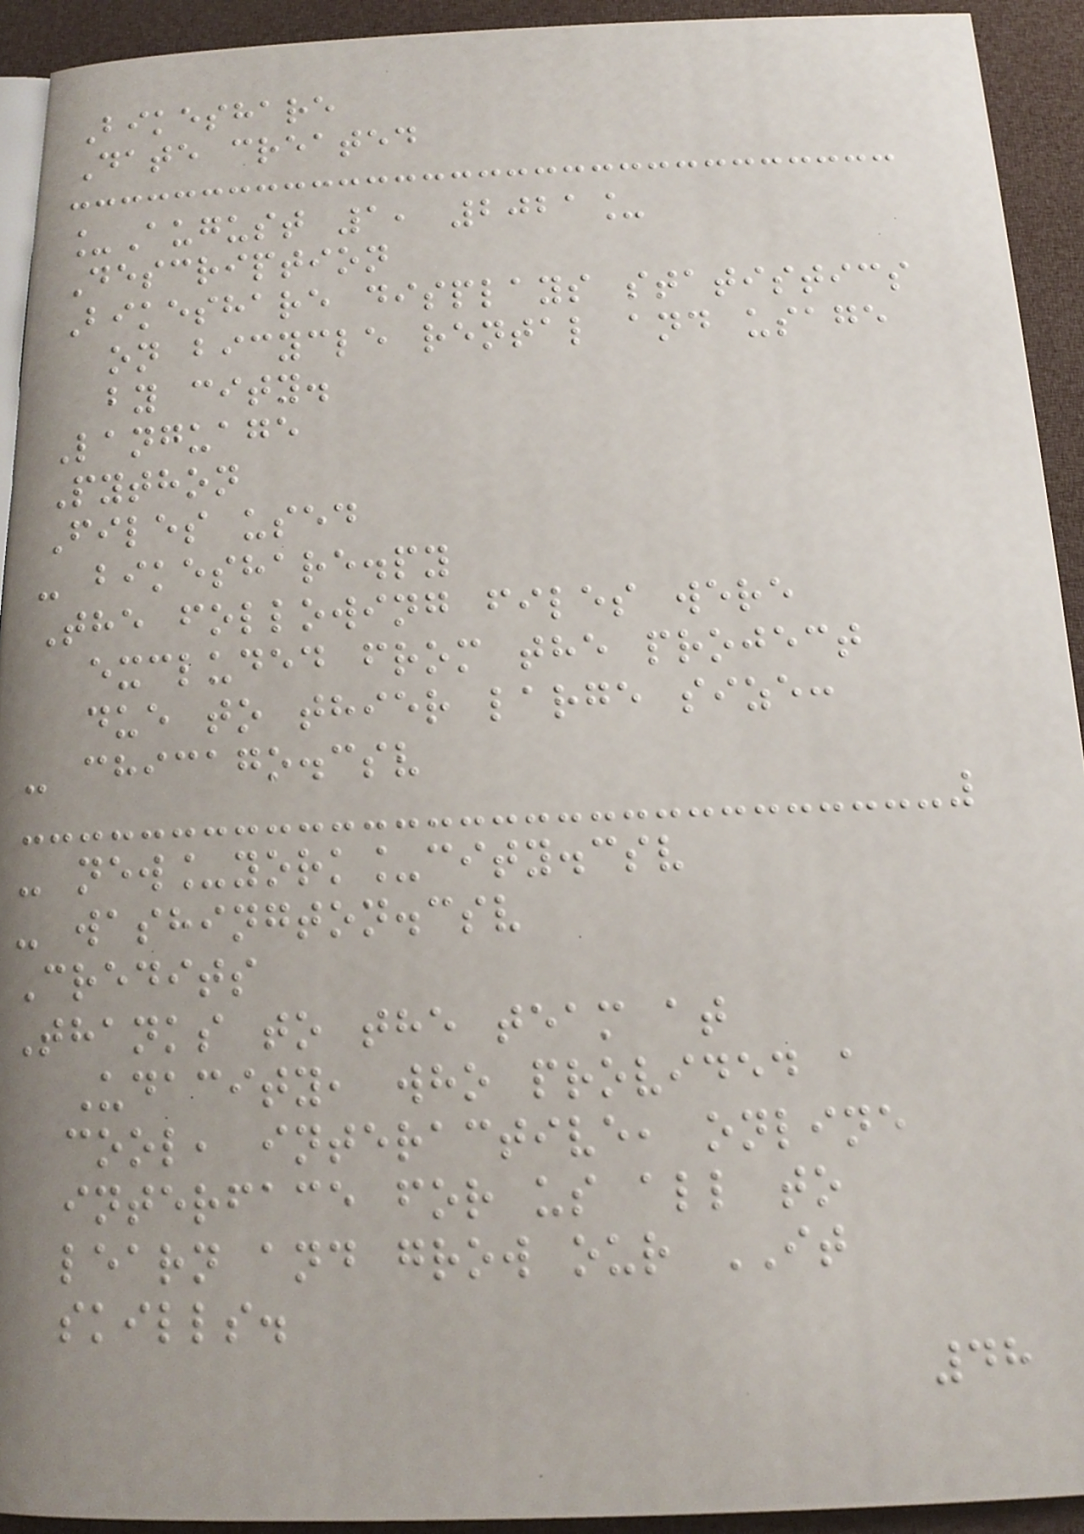Bikeshare
Date created
_August 1, 2021_
Description
Bikeshare displays statistics
on bicycle rental and usage
by city.
Language
Python
Files used
- bikeshare.py
The following files were
excluded from the project
due to thier large size:
- chicago.csv
- new_york_city.csv
- washington.csv
Credits
Thanks to the team at
Udacity, who provided a
cool, interactive, online
interface for us all to
learn and grow our IT
skills.
48
